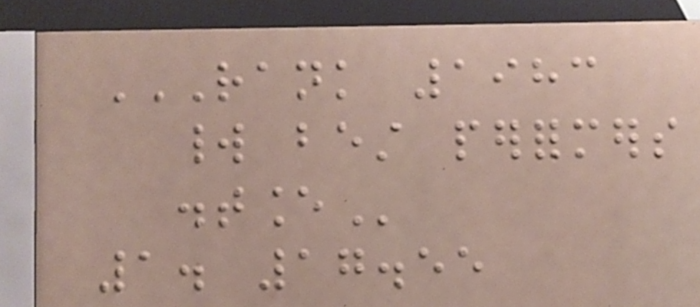RANK 1983
WORLD BEST PERFORMERS
DISTANCE
1. 17.55
